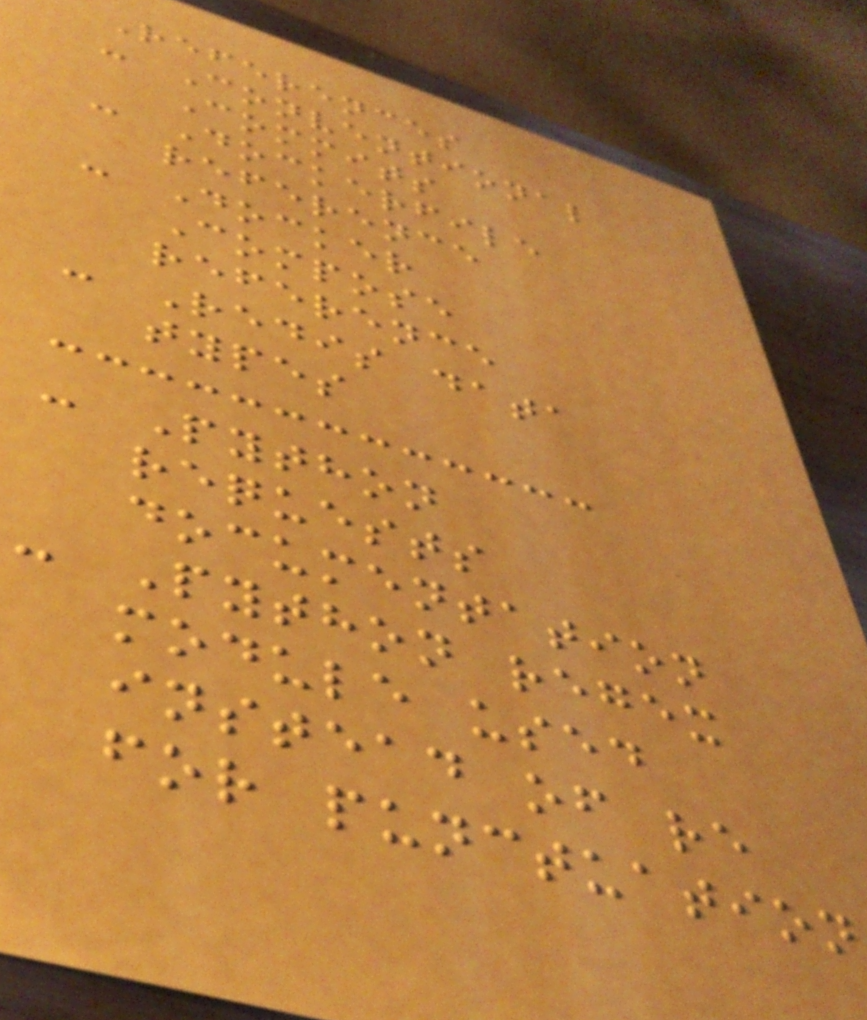References
- Conventional
Commits
- Dockerfile
reference
- Docker
Compose
reference
- Redis data
types
- Python
requests
documentation
- Python regex
module used
instead of re
for punctuation
